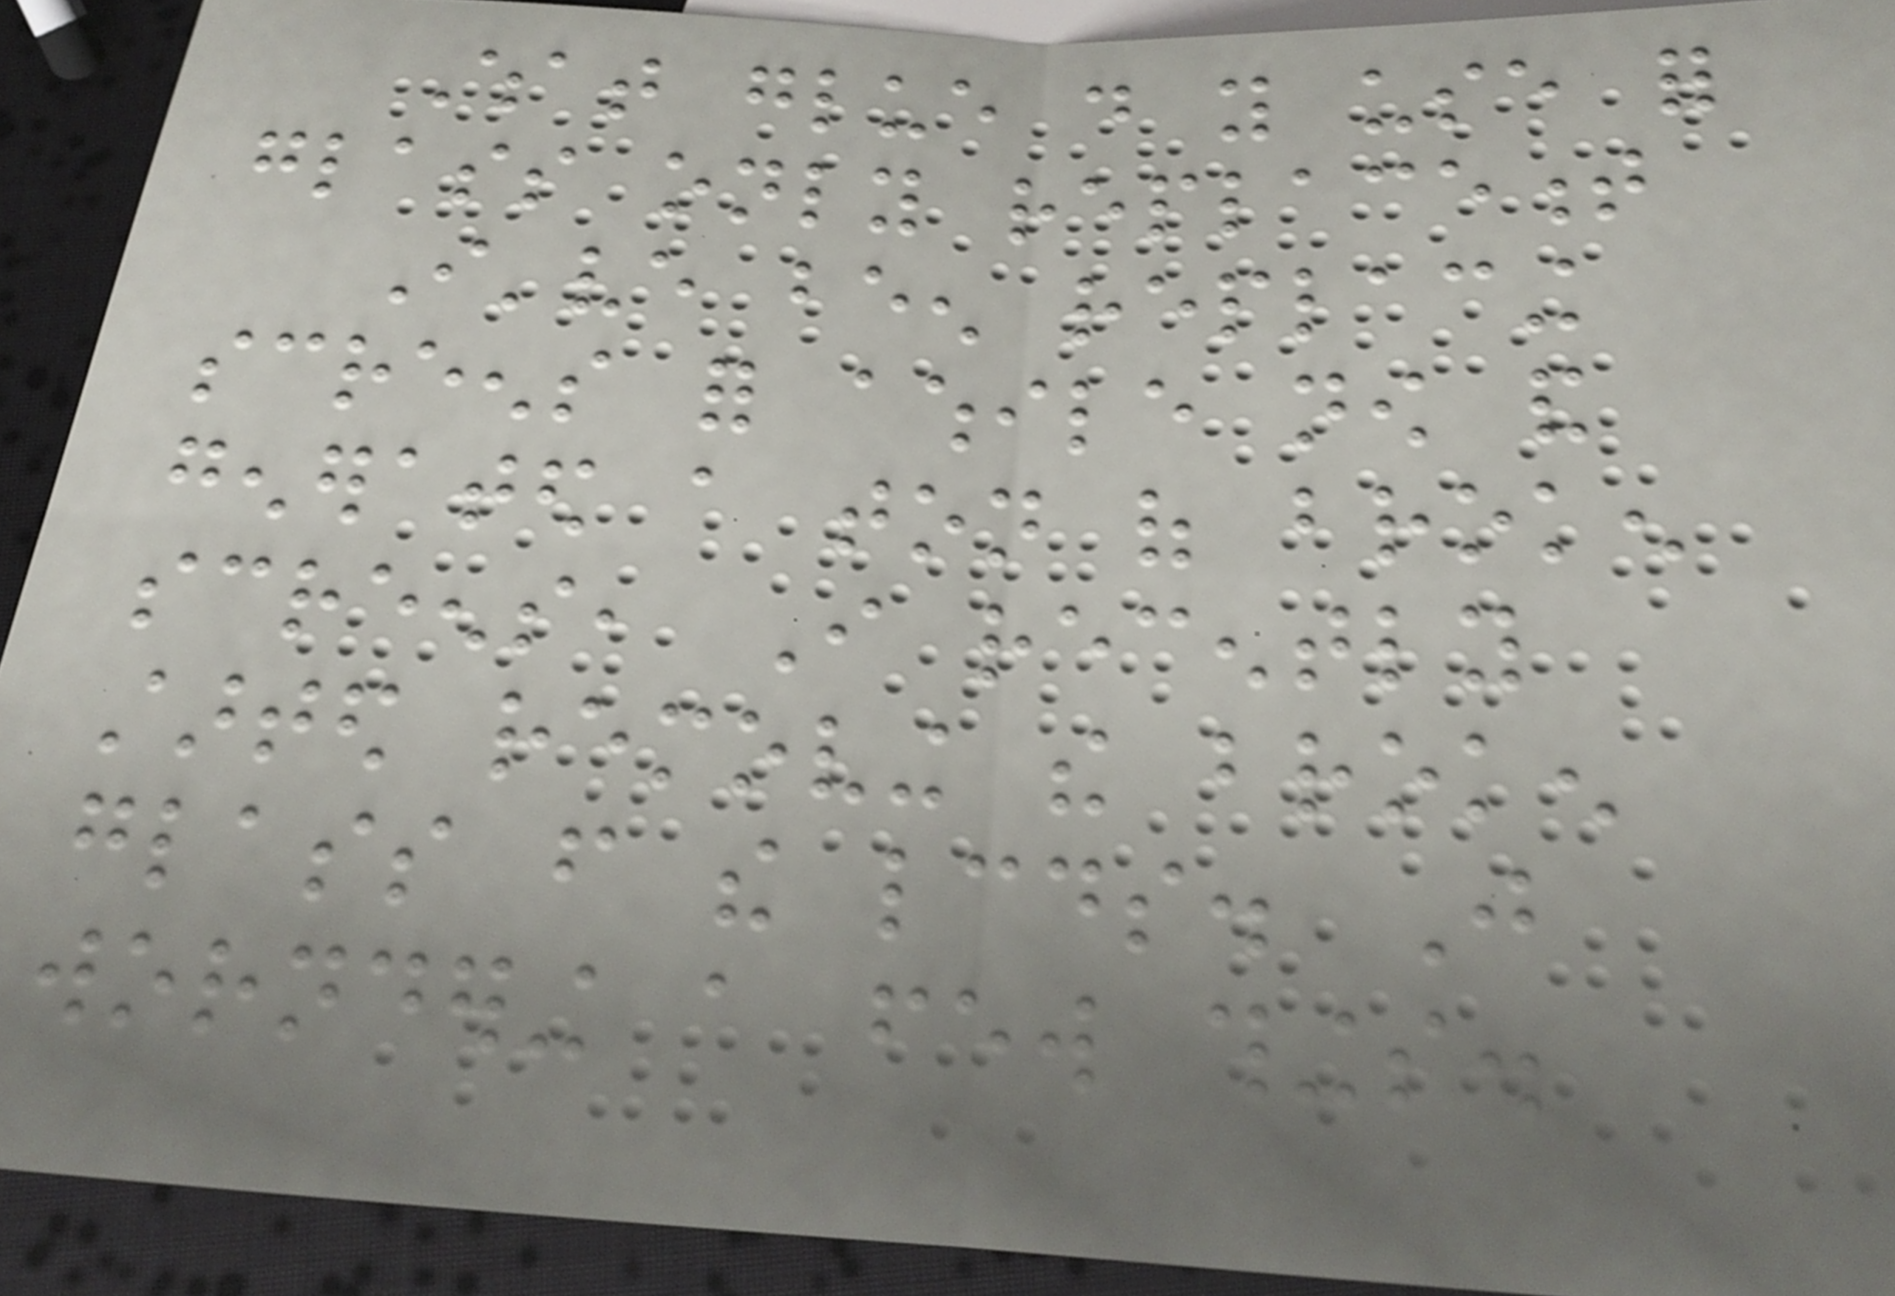What glue do you use for
glass only replacement
I've been replacing
screens for awhile now and
generated a ton of broken
screens, I recently
started removing the broken
glass from the lcds. Just
worndering a few things.
